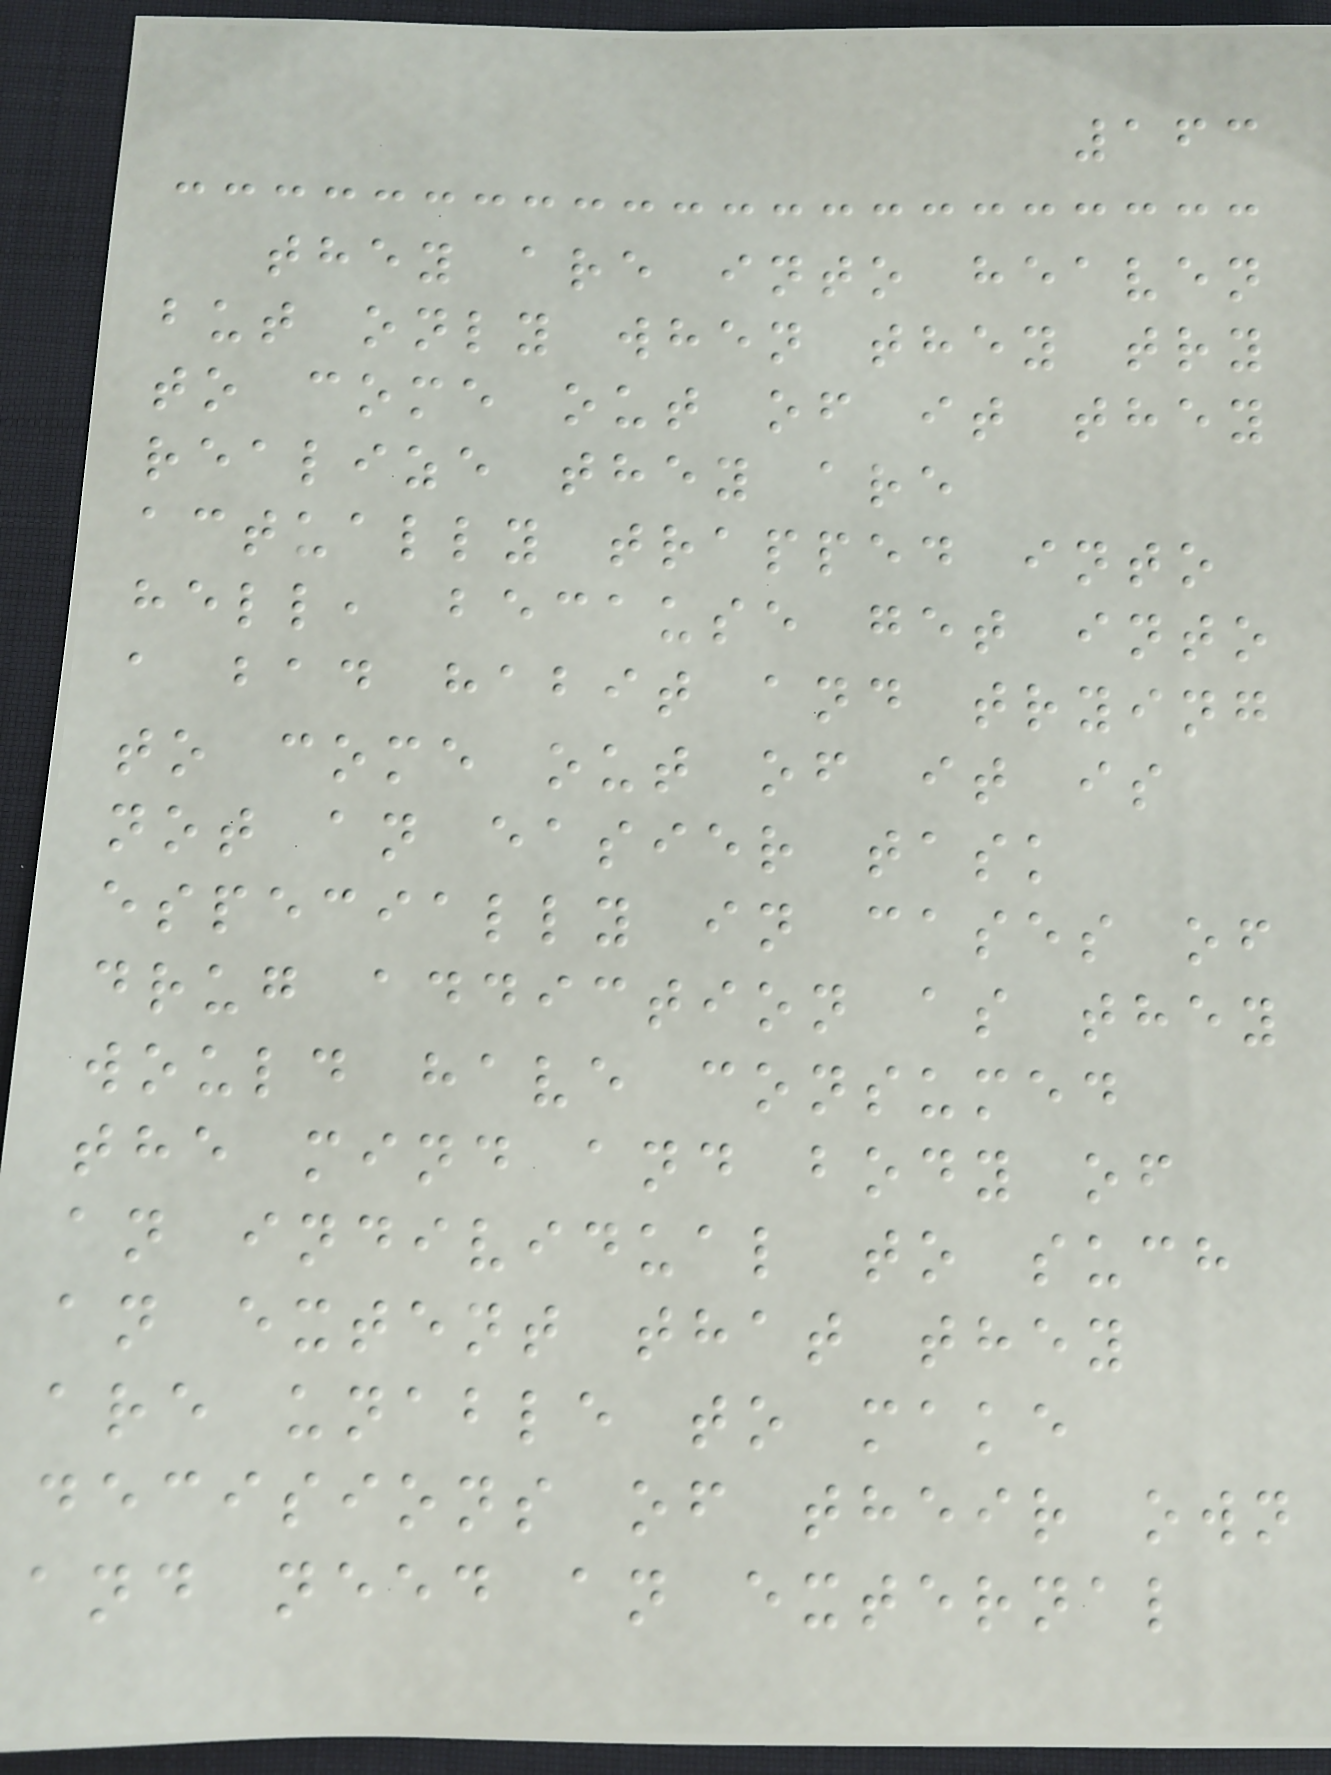163
they are into heaven
but only when they try
to come out of it they
realize they are
actually trapped into
hell, because get into
a bad habit and trying
to come out of it is
not an easier task
especially in cases of
drug addiction as they
would have consumed
the mind and body of
an individual to such
an extent that they
are unable to make
decisions of their own
and need an external
